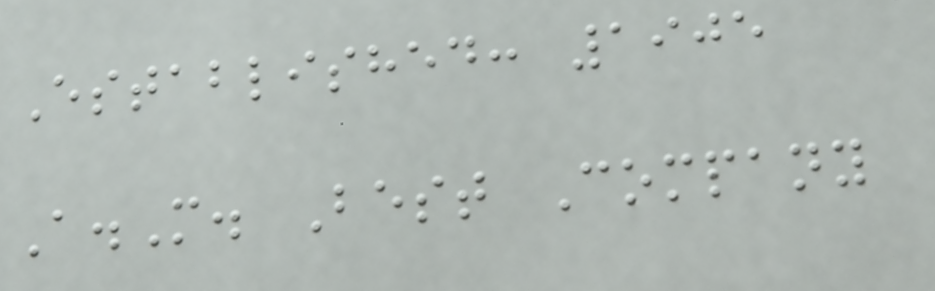Established: 1905
A.M. Best Company
